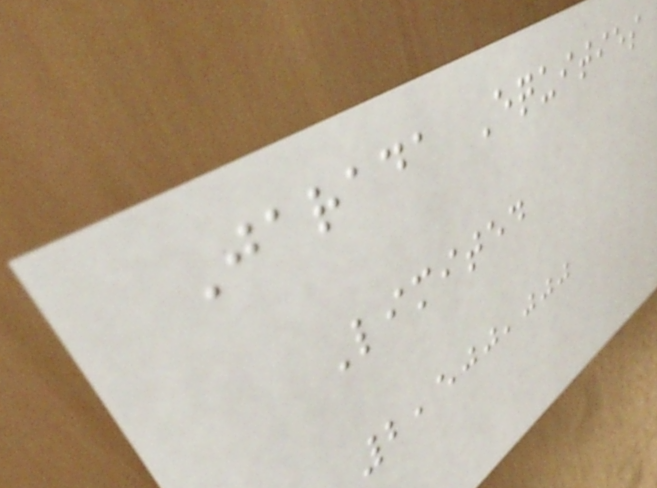Jarada Equities
Limited
2,500,000
